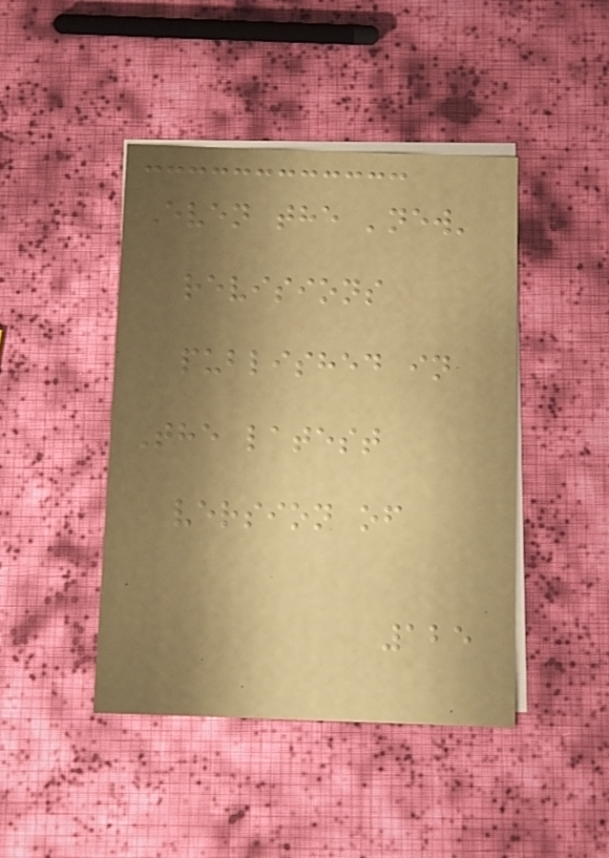Even the 'new'
revisions
published in
The latest
version of
125
